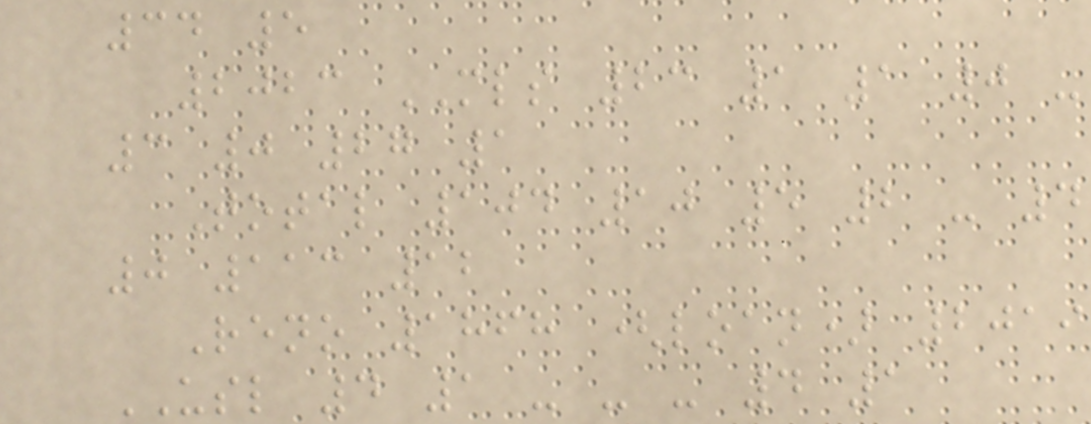34 5
2023 MLS 23 1 1 0 -
3 0 27 1
Total 104 10 5 2 - 4
0 113 12
Reno 1868 (loan) 2019
USL 4 1 - - - 4 1
